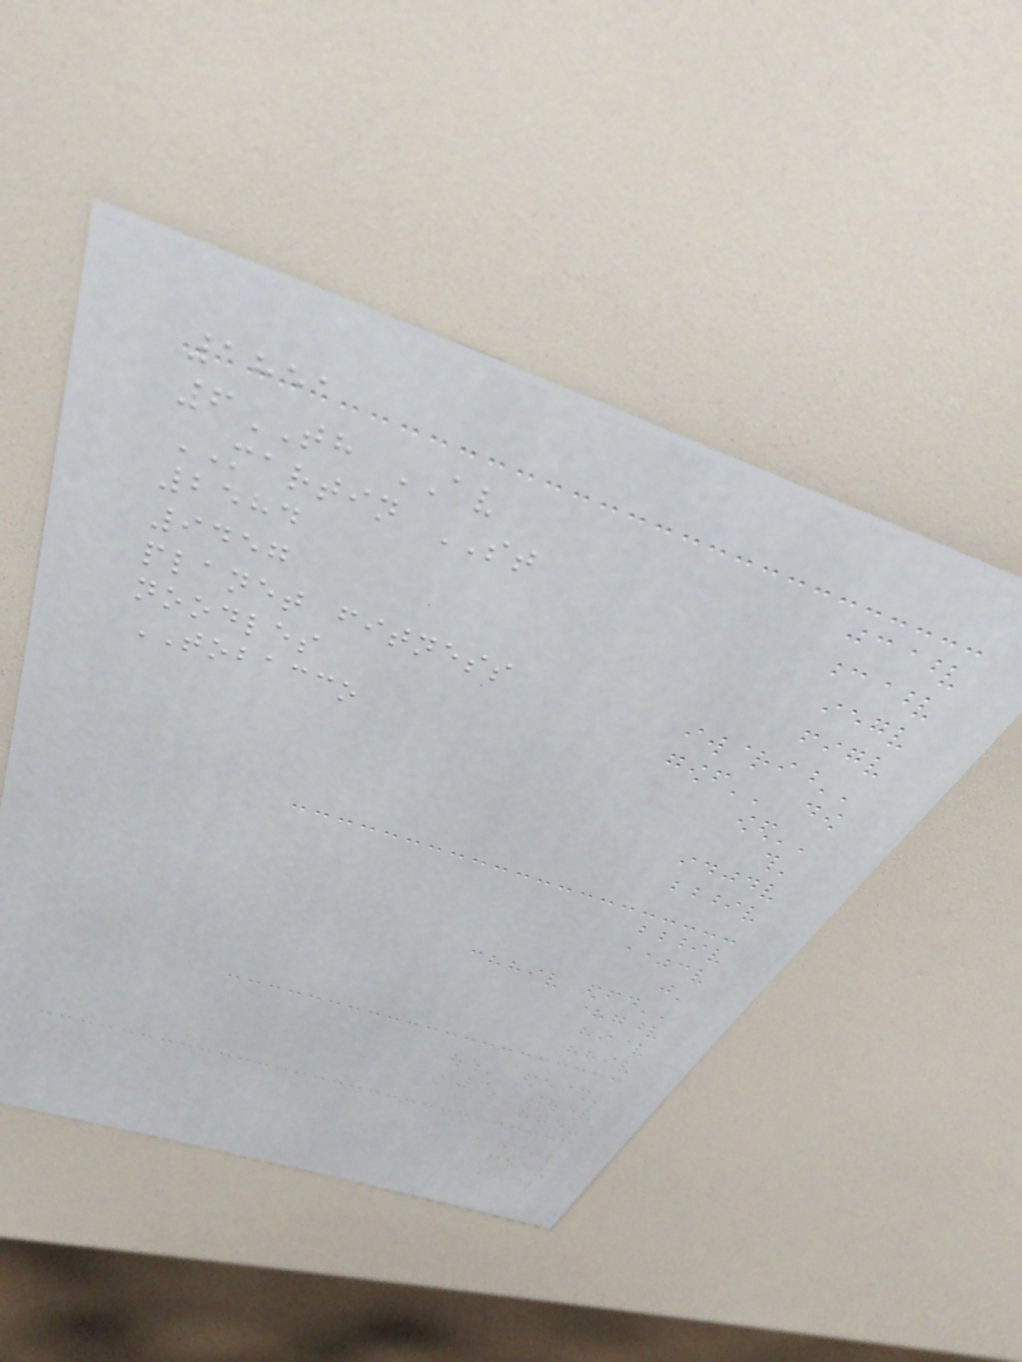1851
6TH AV
MARTIN ST
2584
9457
planet fitness
noodles
TOBACCO
